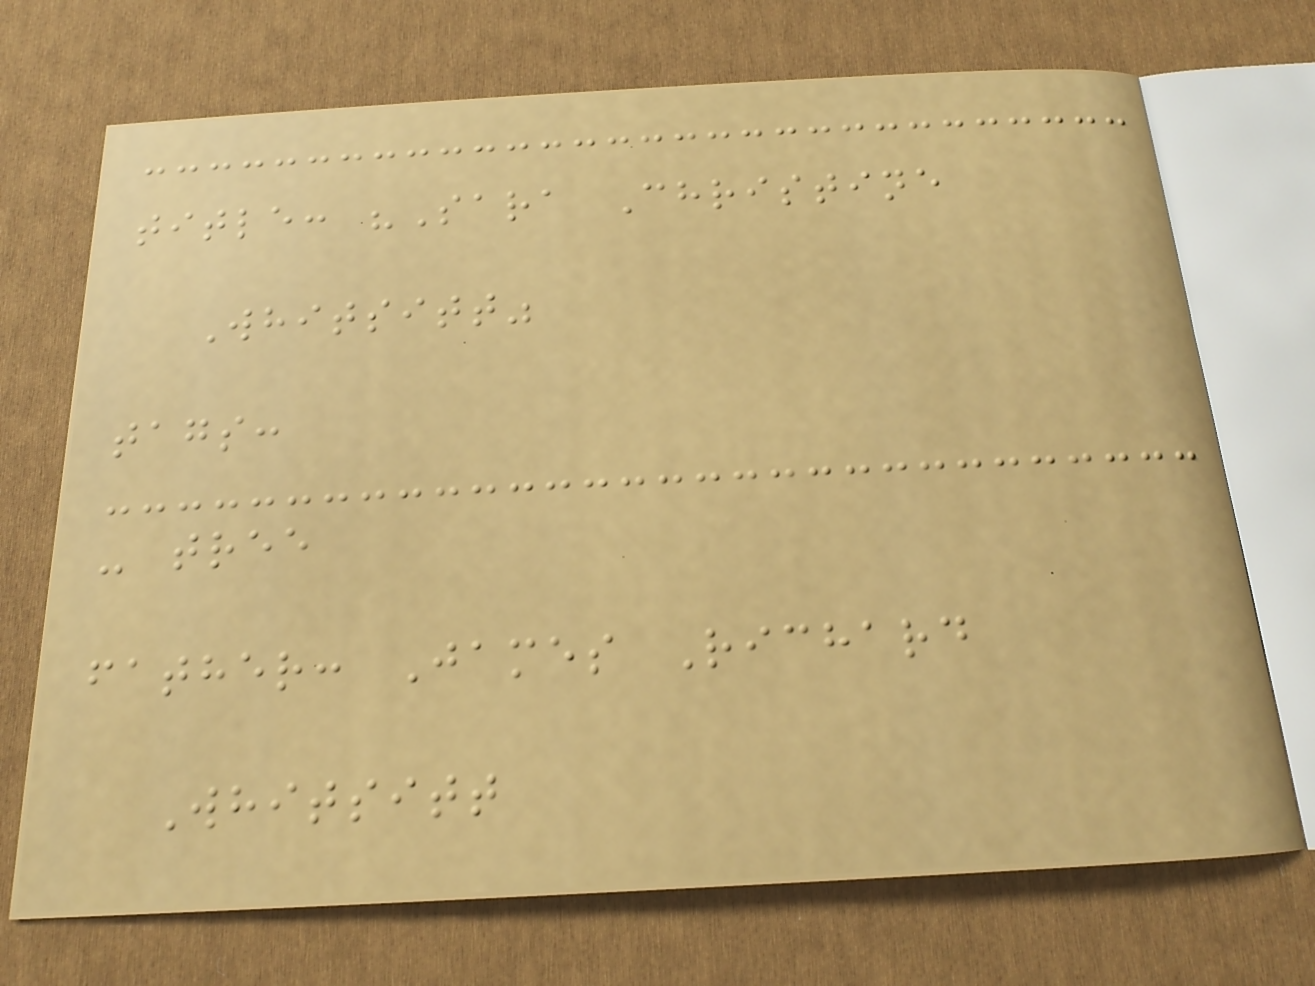title: "Sara Christine
Whitsitt"
tags:
- tree
father: James Richard
Whitsitt
